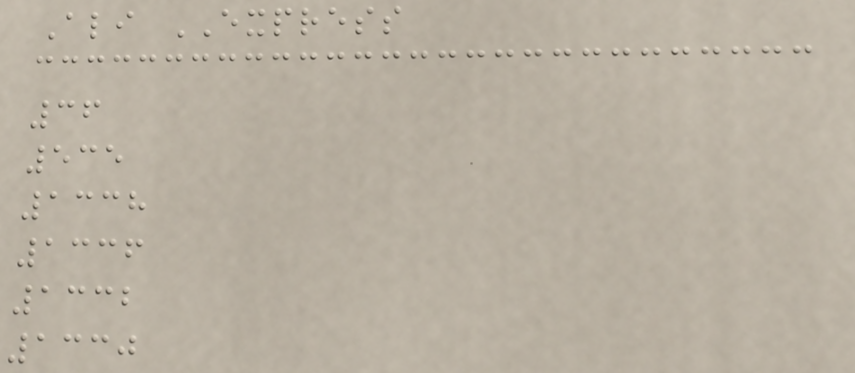Ali EXPRESS
36
535
1338
1336
1332
1330
